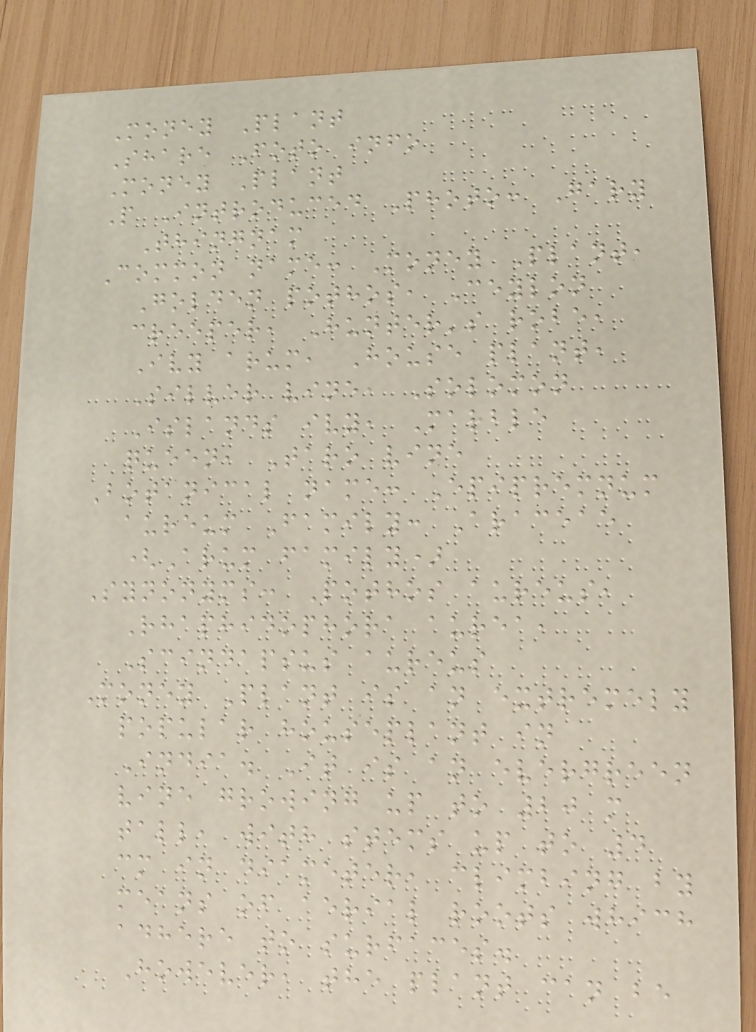Money Plant
Share Foto info
Money Plant
P Introduced Photo: Gary
Thingnam
Common name: Money Plant,
Golden pothos, Ceylon
creeper, Hunter's robe,
Ivy arum, House plant,
Silver vine, Solomon
Islands ivy, Marble
queen, Taro vine
Botanical name: Epipremnum
aureum Family: Araceae
(Arum family)
Synonyms: Pothos aureus,
Rhaphidophora aurea,
Scindapsus aureus
Money Plant is an extremely
popular houseplant in
India. It is an evergreen
vine growing up to 20 m
tall, with stems up to 4
cm in diameter, climbing by
means of aerial roots which
adhere to surfaces.
However, the plant can be
